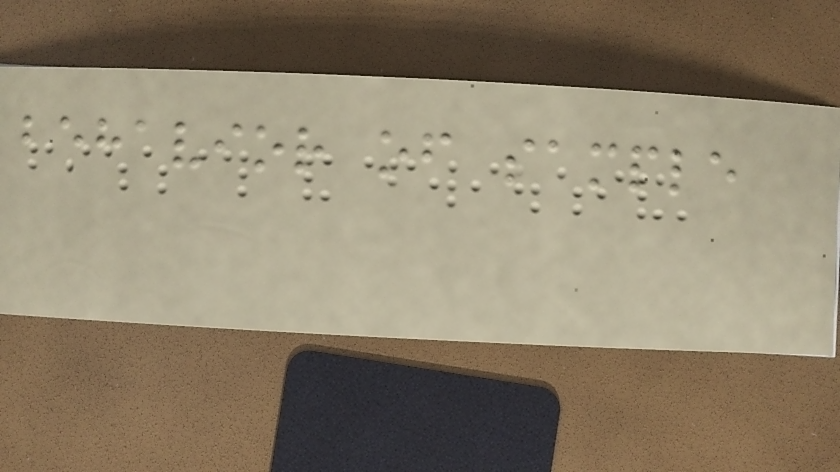behavior of sample
